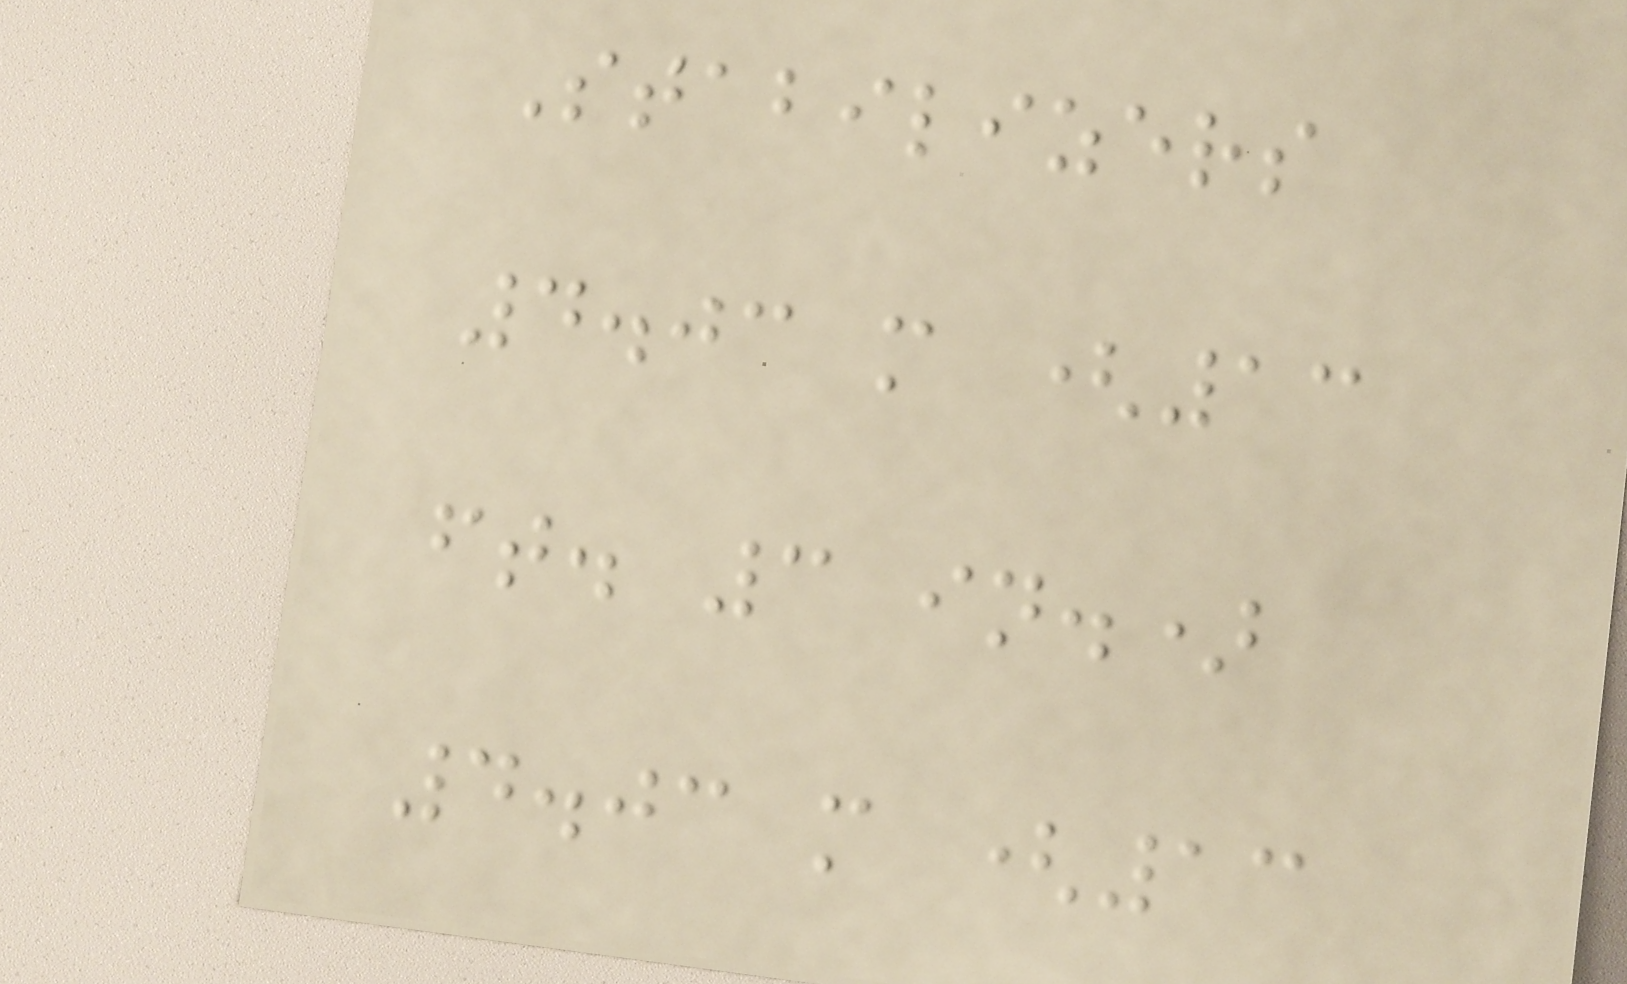Stabilizers
4.03 m (13
ft. 3 in.)
4.03 m (13
